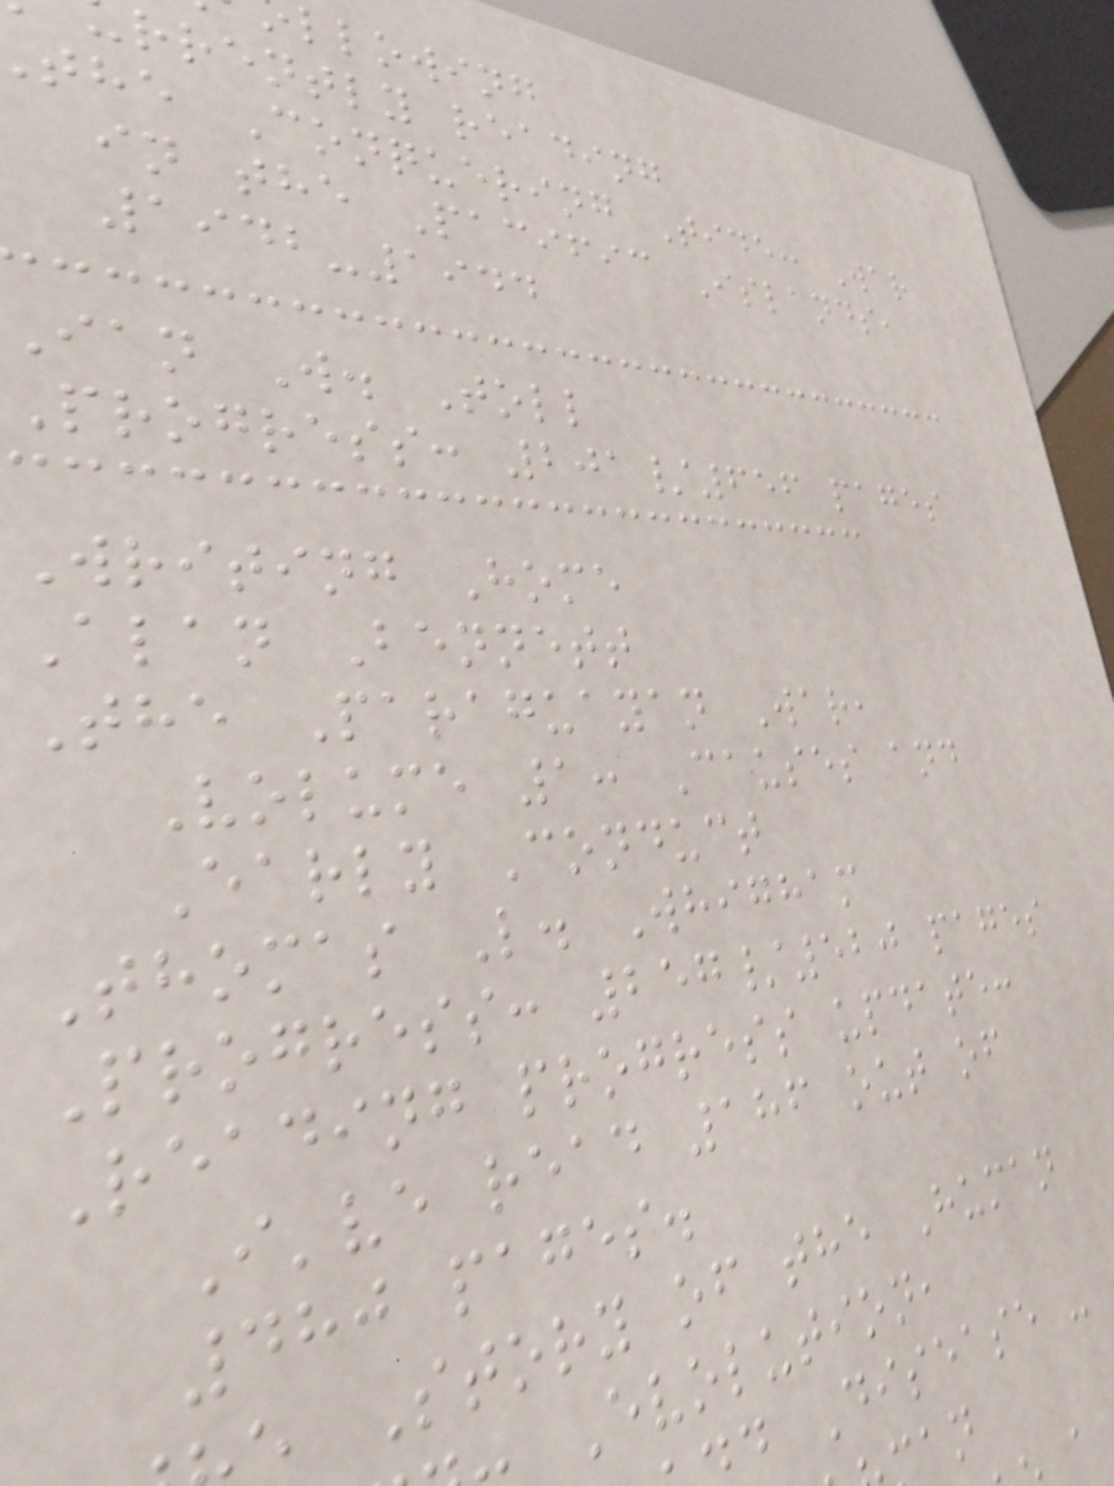llowing
rrently reading
the Conquering Tide: War
in the Pacific Islands,
1942-1944
ian W. Toll
Progress: 201/656 pages
Writing Home
Alan Bennett
The Paraguayan War,
Volume 1: Causes and
Early Conduct
Thomas L. Whigham
Progress: 257/520 pages
Reading progress update:
I've read 186 out of
480 pages.
Story of the Human
Evolution,
d Disease -
